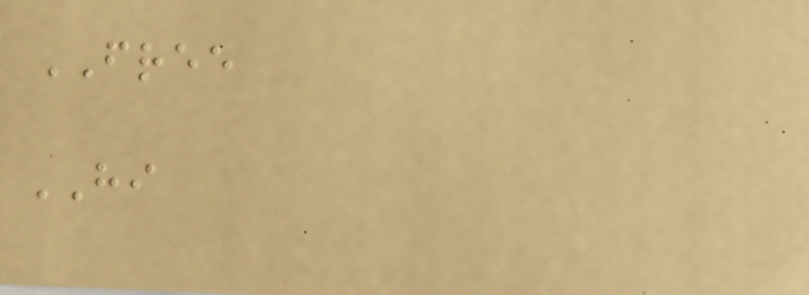FREE
HI
